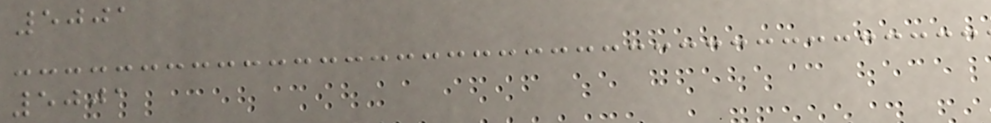5001
5001
